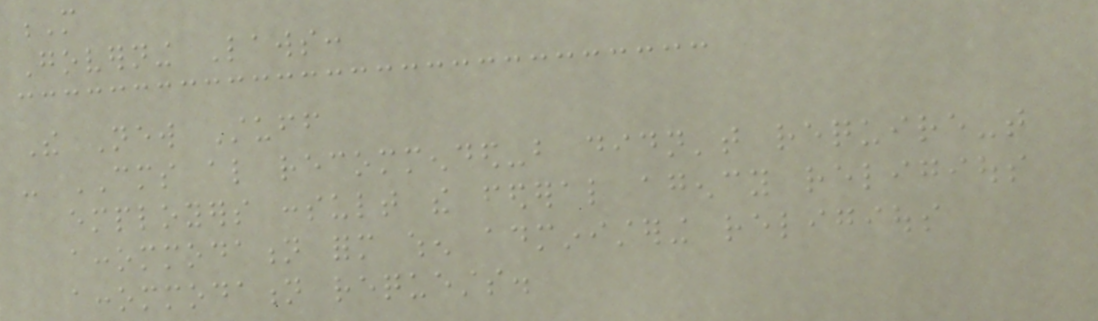M
Governing Laws:
The New Stuff
- CMS also recommended-but didn't require-that
employers consult the federal agency religious
accommodation form when administering religious
accommodation requests.
